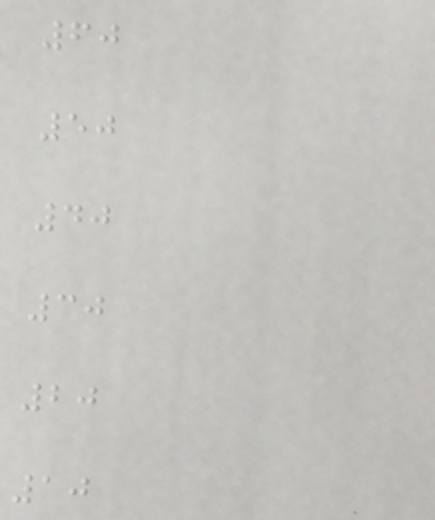60
50
40
30
20
10
